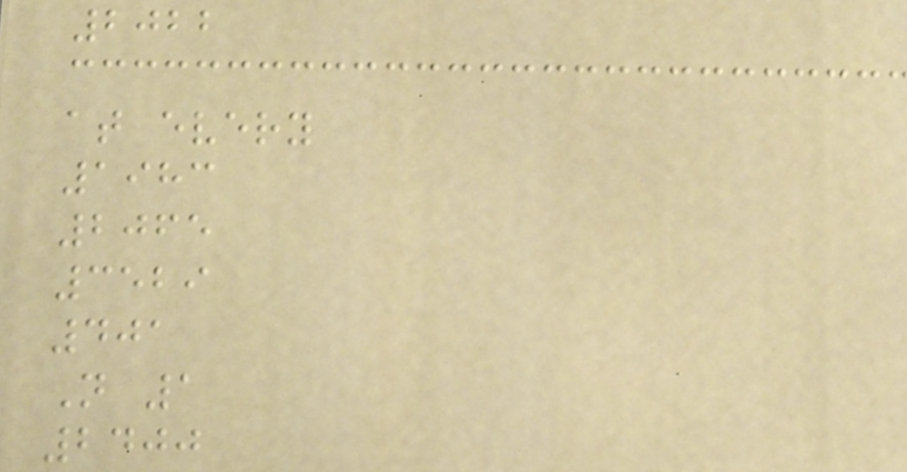2022
at every
1983
2065
3529
401
N 1
2400
